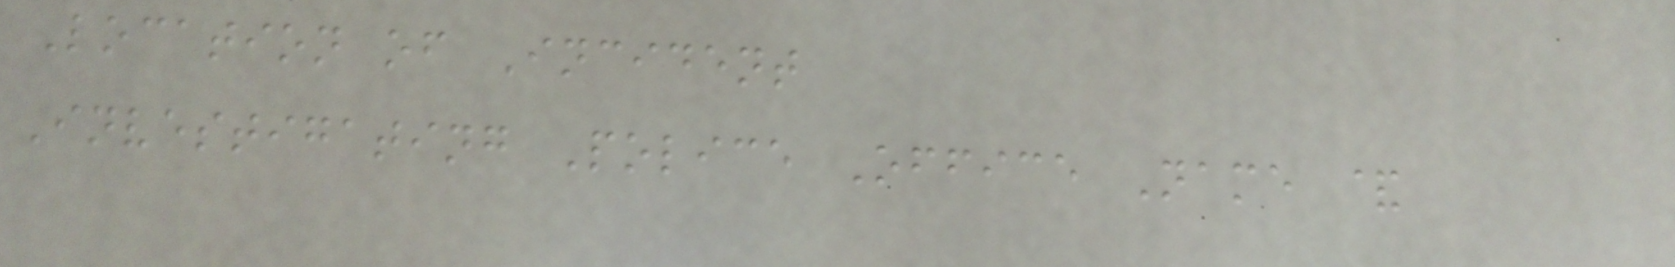Location of Incident
Investigating Police Office Name &
